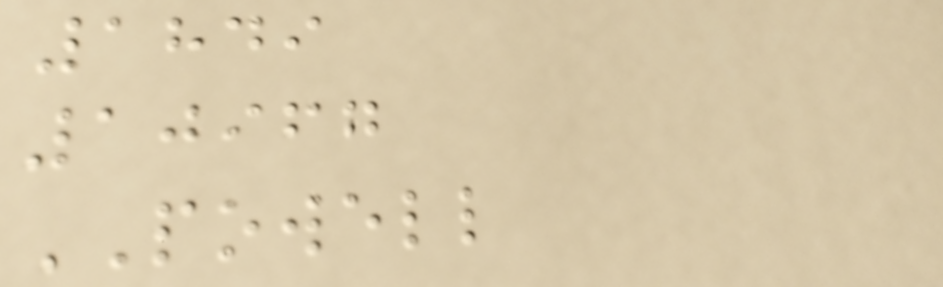1849
10967
POWELL
